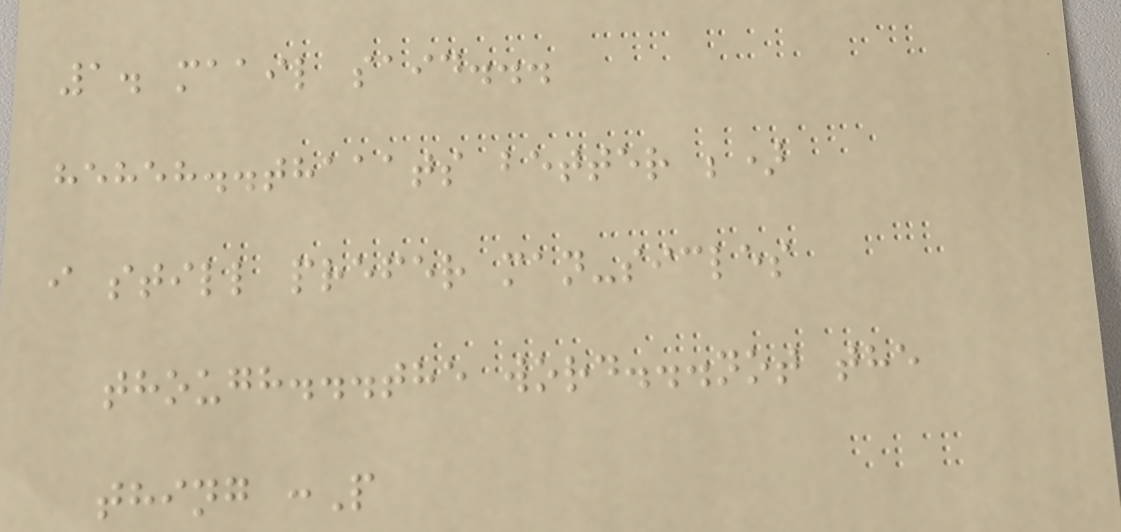1. maail said...
heheh..thaaats better ;)
i still prefer man-sicles
though...the word...not the
thing :P
